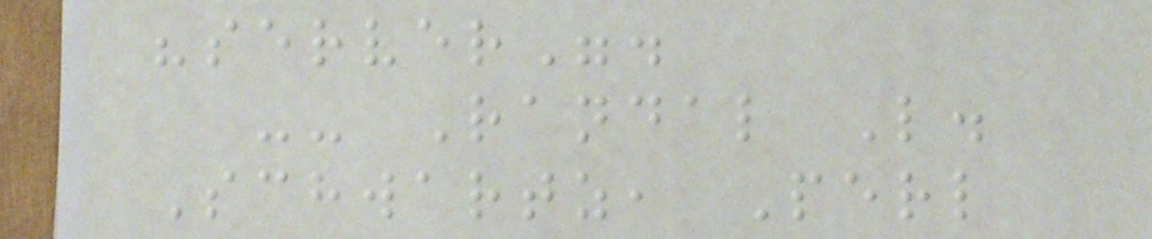"server".
-- Randal L.
Schwartz, Perl
